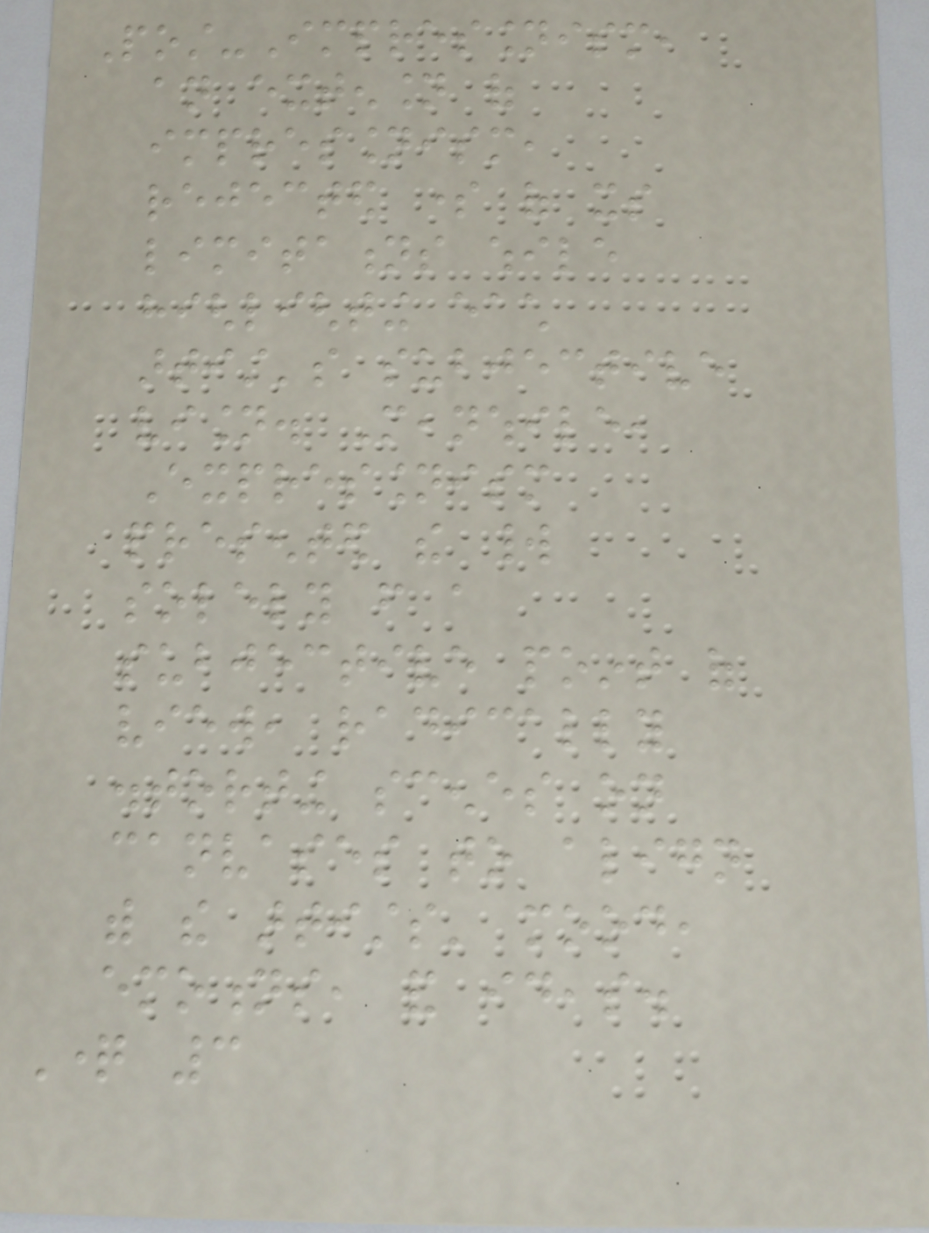Post-Impressionism,
an extension of
impressionism,
rejected some of its
limitations while
highlighting each
artist's subjective
vision. Meanwhile,
Expressionism
presented the world
solely from a
subjective point of
view, radically
distorting scenes on
canvases to align
with the artists' mood,
emotions, and ideas.
Question 3
